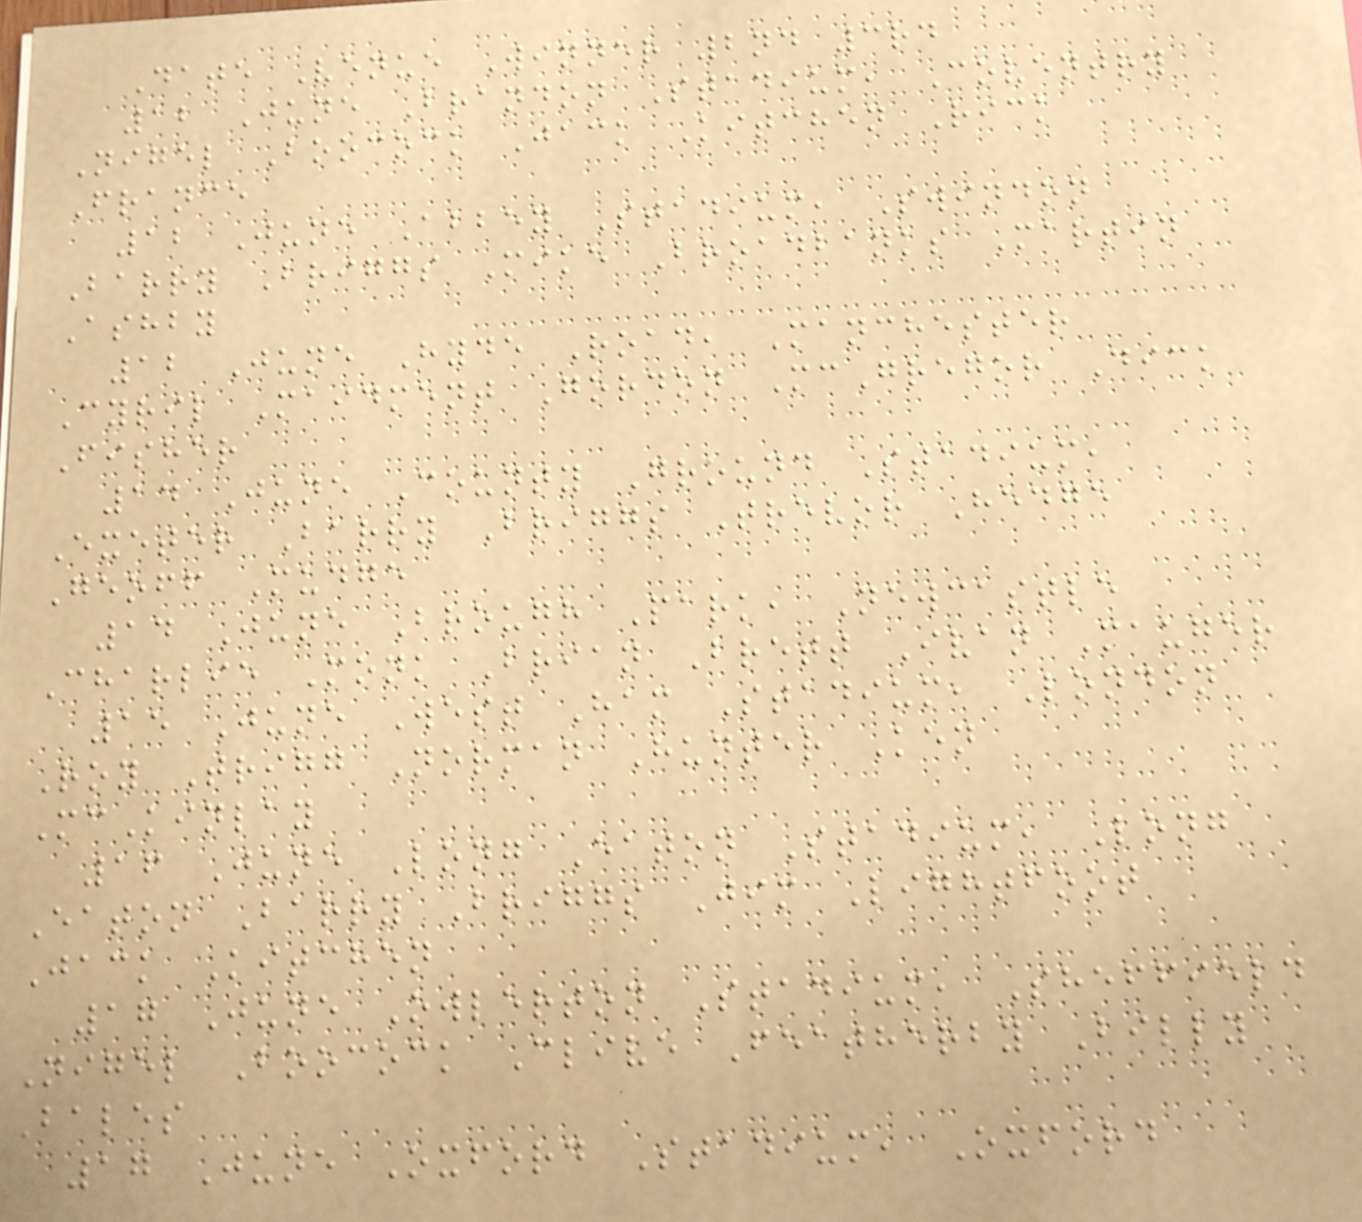Date Venue Winner 2nd 3rd
12 June Brandon Stadium, Coventry
Nigel Boocock Jack Kitchen Rick
France
12 June Abbey Stadium, Swindon
Barry Briggs Mike Broadbanks Martin
Ashby
12 June Hyde Road, Manchester
Cyril Maidment Gordon McGregor Dick
Fisher
14 June County Ground Stadium,
Exeter Barry Briggs Trevor Hedge
Geoff Mudge
14 June Brough Park, Newcastle
Charlie Monk Brian Brett Ivan Mauger
15 June West Ham Stadium, London
Roy Trigg Norman Hunter Ken
McKinlay
16 June Long Eaton Stadium, Long
Eaton Barry Briggs Jim Lightfoot
Jack Kitchen
17 June Owlerton Stadium, Sheffield
Nigel Boocock Clive Featherby Billy
Bales
17 June Oxford Stadium, Oxford
